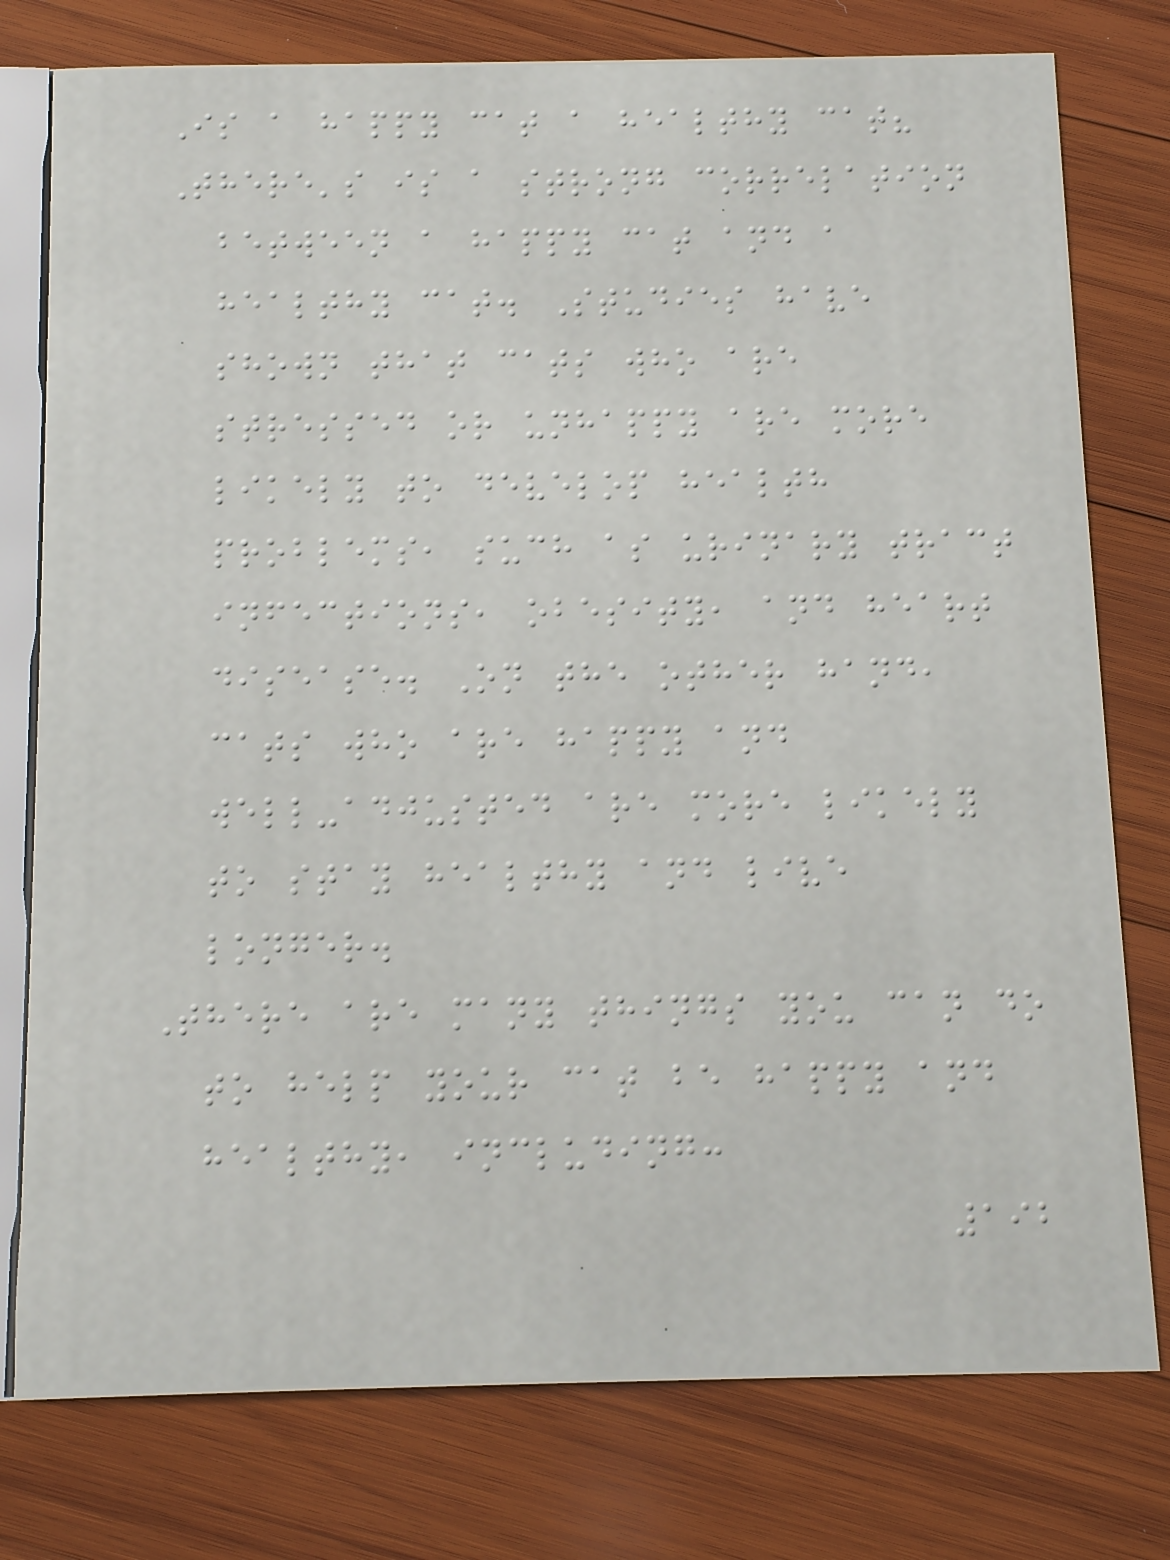Is a happy cat a healthy cat?
There's is a strong correlation
between a happy cat and a
healthy cat. Studies have
shown that cats who are
stressed or unhappy are more
likely to develop health
problems, such as urinary tract
infections, obesity, and heart
disease. On the other hand,
cats who are happy and
well-adjusted are more likely
to stay healthy and live
longer.
There are many things you can do
to help your cat be happy and
healthy, including:
192
